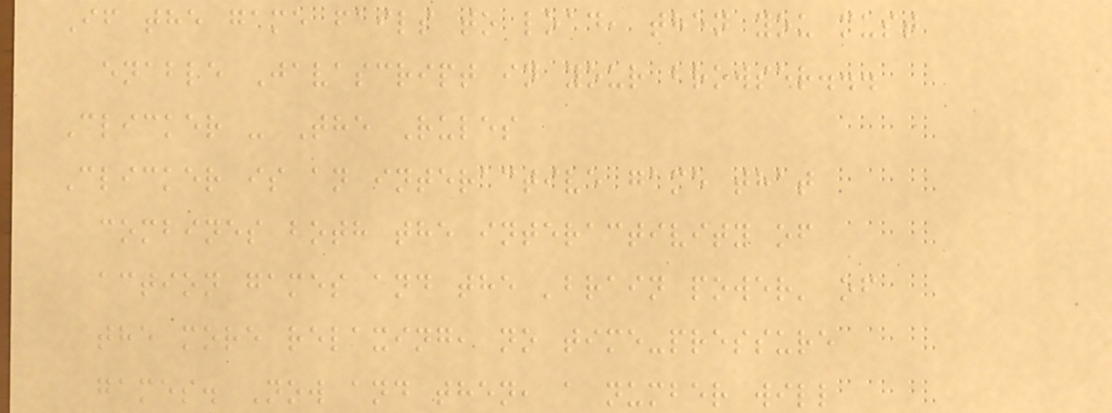If the game fails to load, then you must
enable Javascript in your browser...
Clicker - The Rules
Clicker is an interactive game that
combines both the interactivity of
action games and the 'brain power' of
the more relaxing, no time-pressure
games. Now and then, a number will
